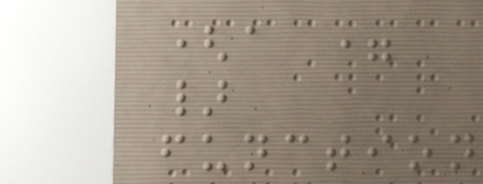(a =
}
function
